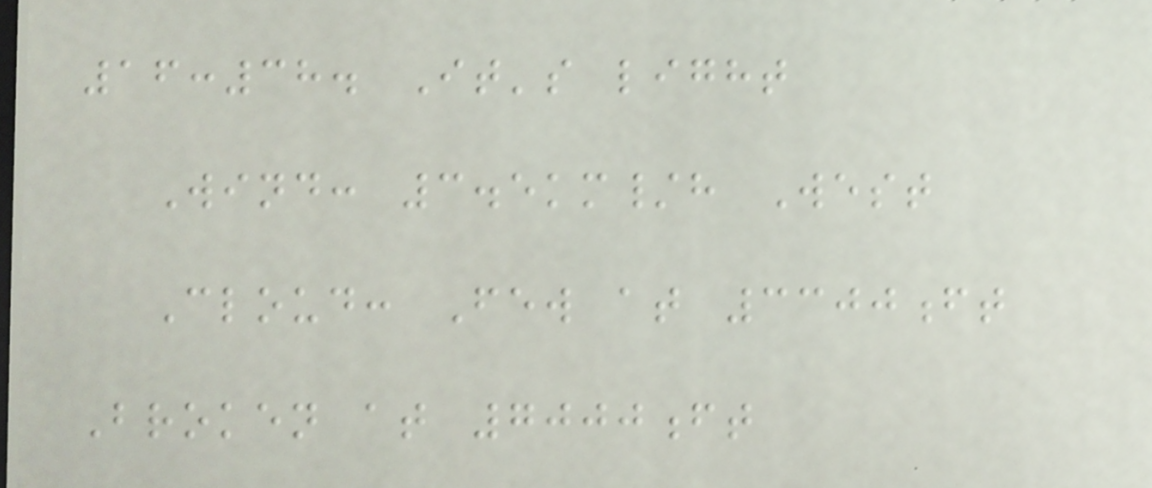16:38. It's light
Wind: 3.5km/h West
Cloud: Few at 3300ft
Broken at 7000ft
